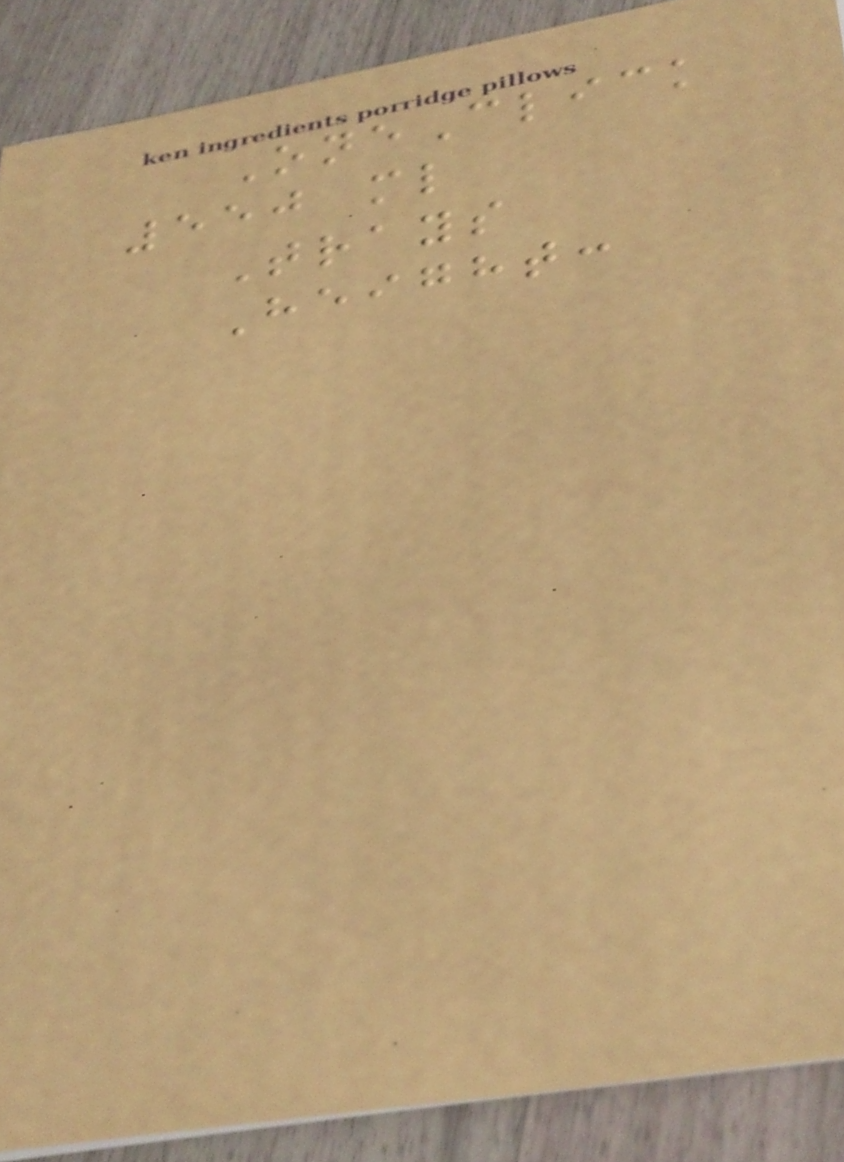OneClick
550 ml
Trays
Height:
